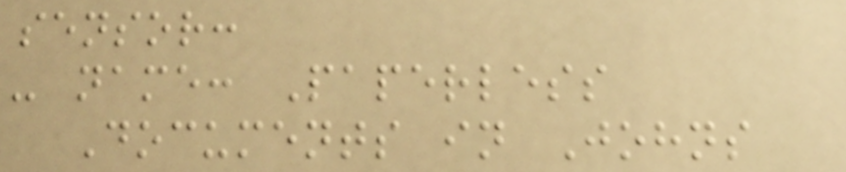sensor:
- name: Paperless
Documents in Johns
